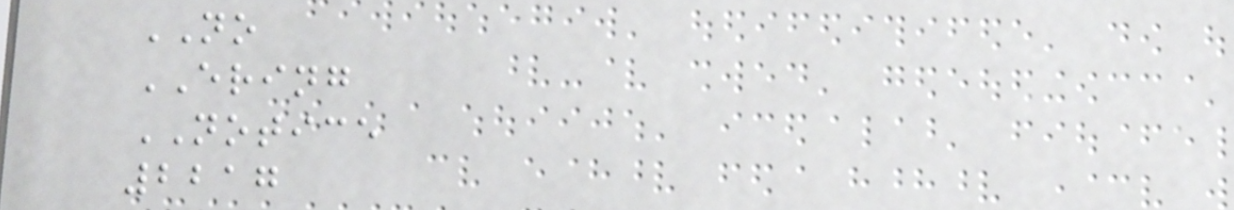NO
ERING
NOTICE
2217
